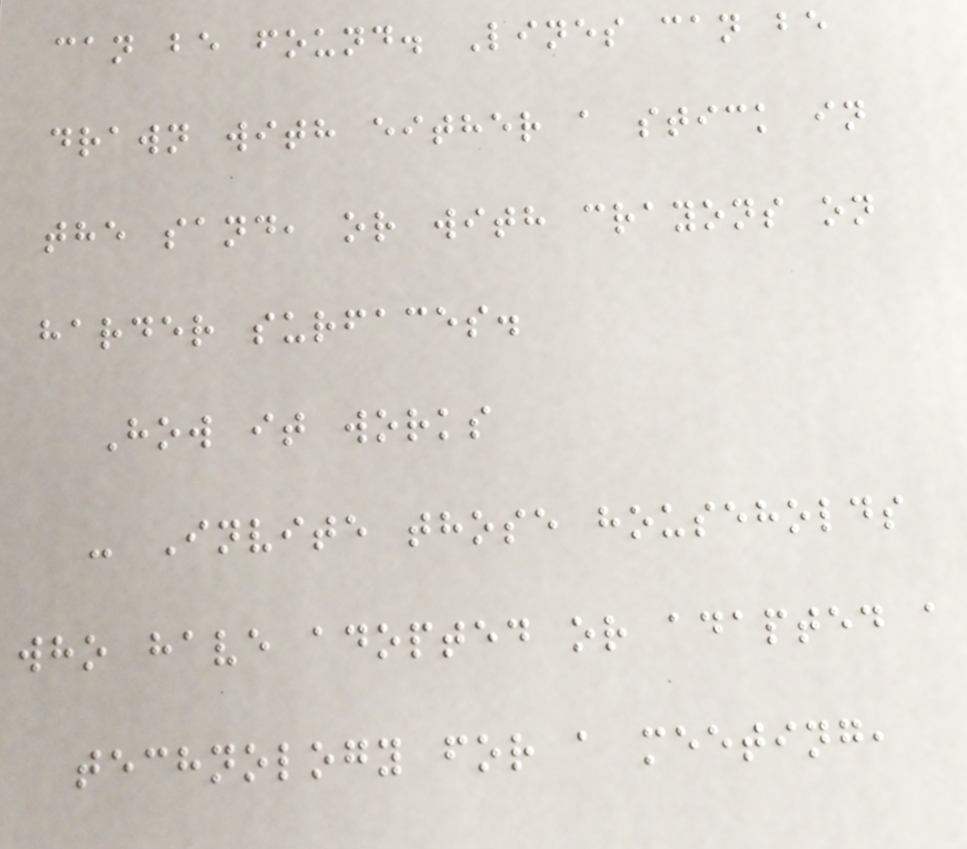can be found. Lines can be
drawn with either a stick in
the sand, or with crayons on
harder surfaces.
How it works
- Invite those households
who have adopted or adapted a
technology for a meeting,
